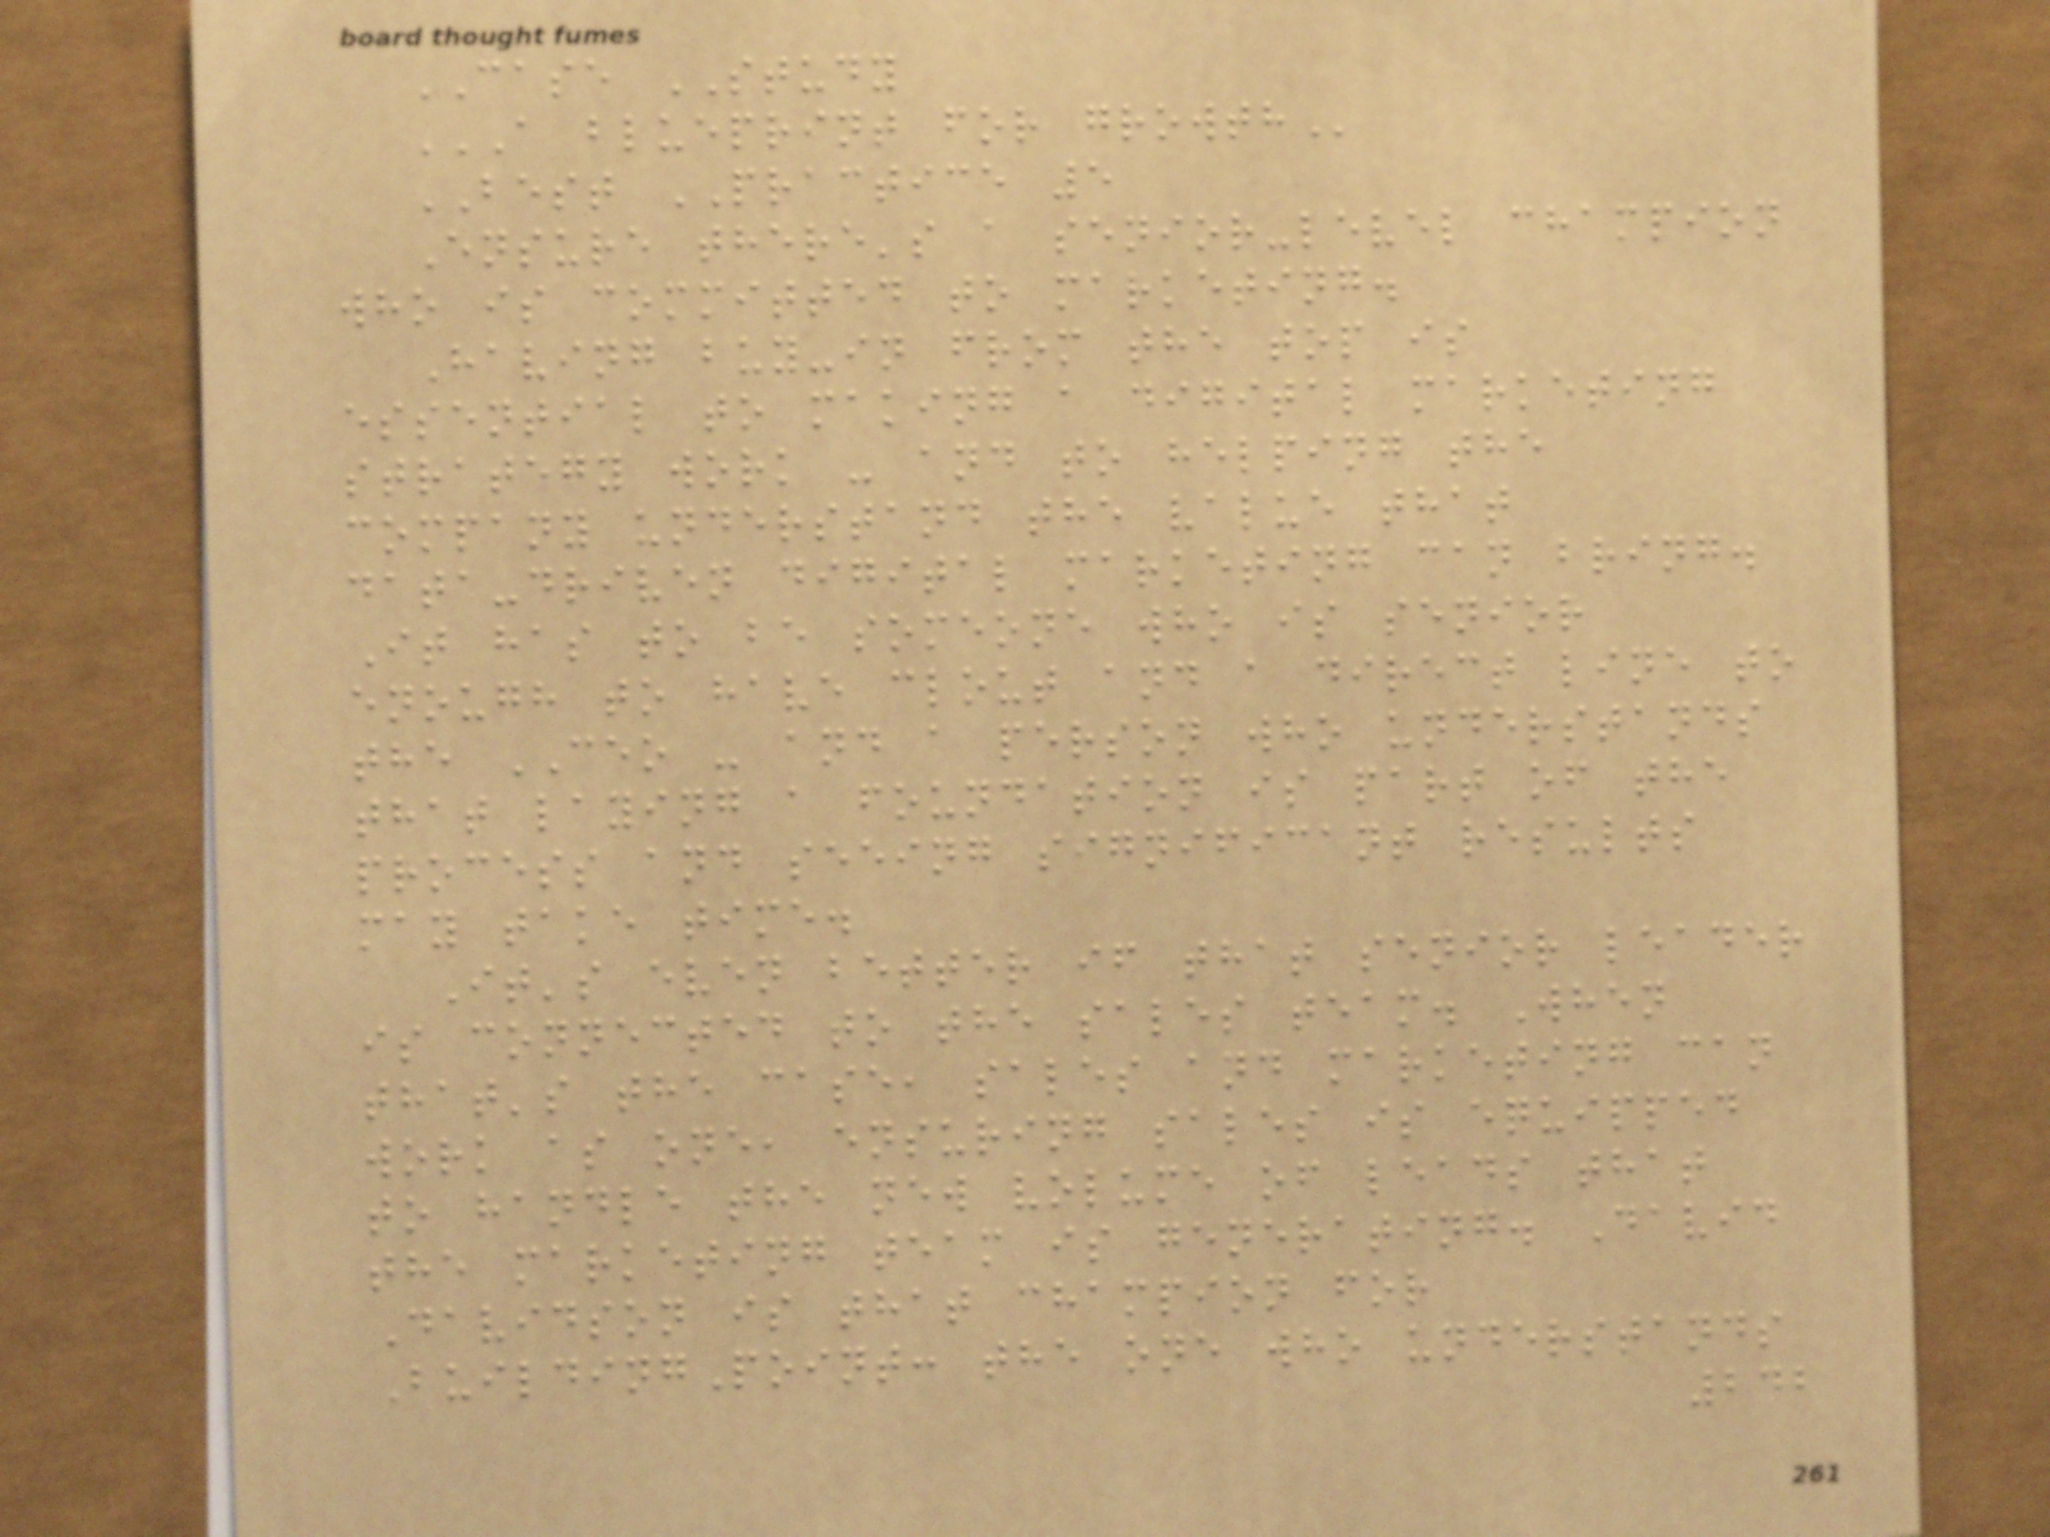CASE STUDY
A BLUEPRINT FOR GROWTH
BEST PRACTICE 5
Ensure there's a senior-level champion
who is committed to marketing.
Having buy-in from the top is
essential to making a digital marketing
strategy work - and to helping the
company understand the value that
data-driven digital marketing can bring.
It has to be someone who is senior
enough to have clout and a direct line to
the CEO - and a person who understands
that laying a foundation is part of the
process and seeing significant results
may take time.
It's even better if that senior leader
is connected to the sales team. When
that's the case, sales and marketing can
work as one, ensuring sales is equipped
to handle the new volume of leads that
the marketing team is generating. David
Davidson is that champion for
BuildingPoint: the one who understands
242
